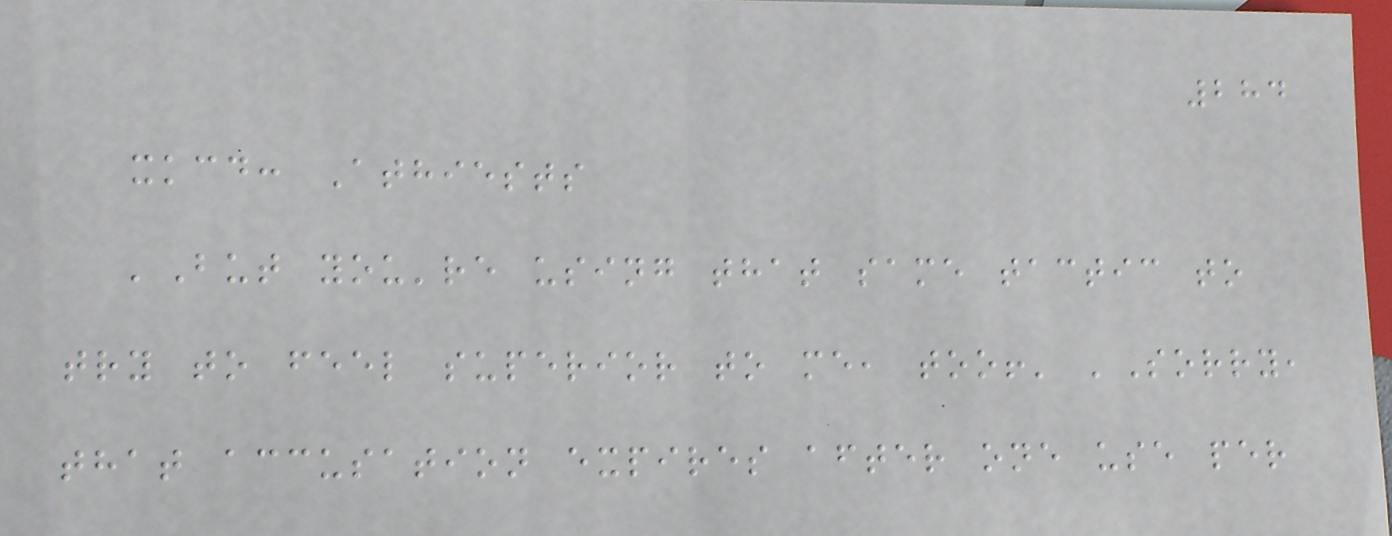284
xkcd: Athiests
'But you're using that same tactic to
try to feel superior to me, too!' 'Sorry,
that accusation expires after one use per
